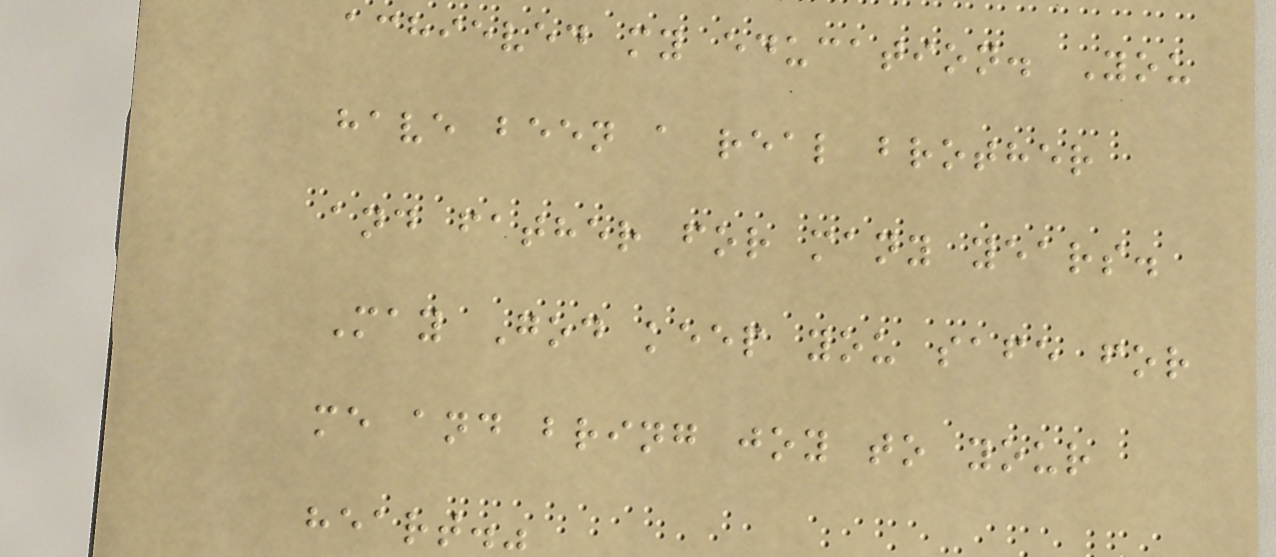achieved my education. You
have been a real brother
and father for many years.
May God keep you safe for
me and bring joy to your
heart."
